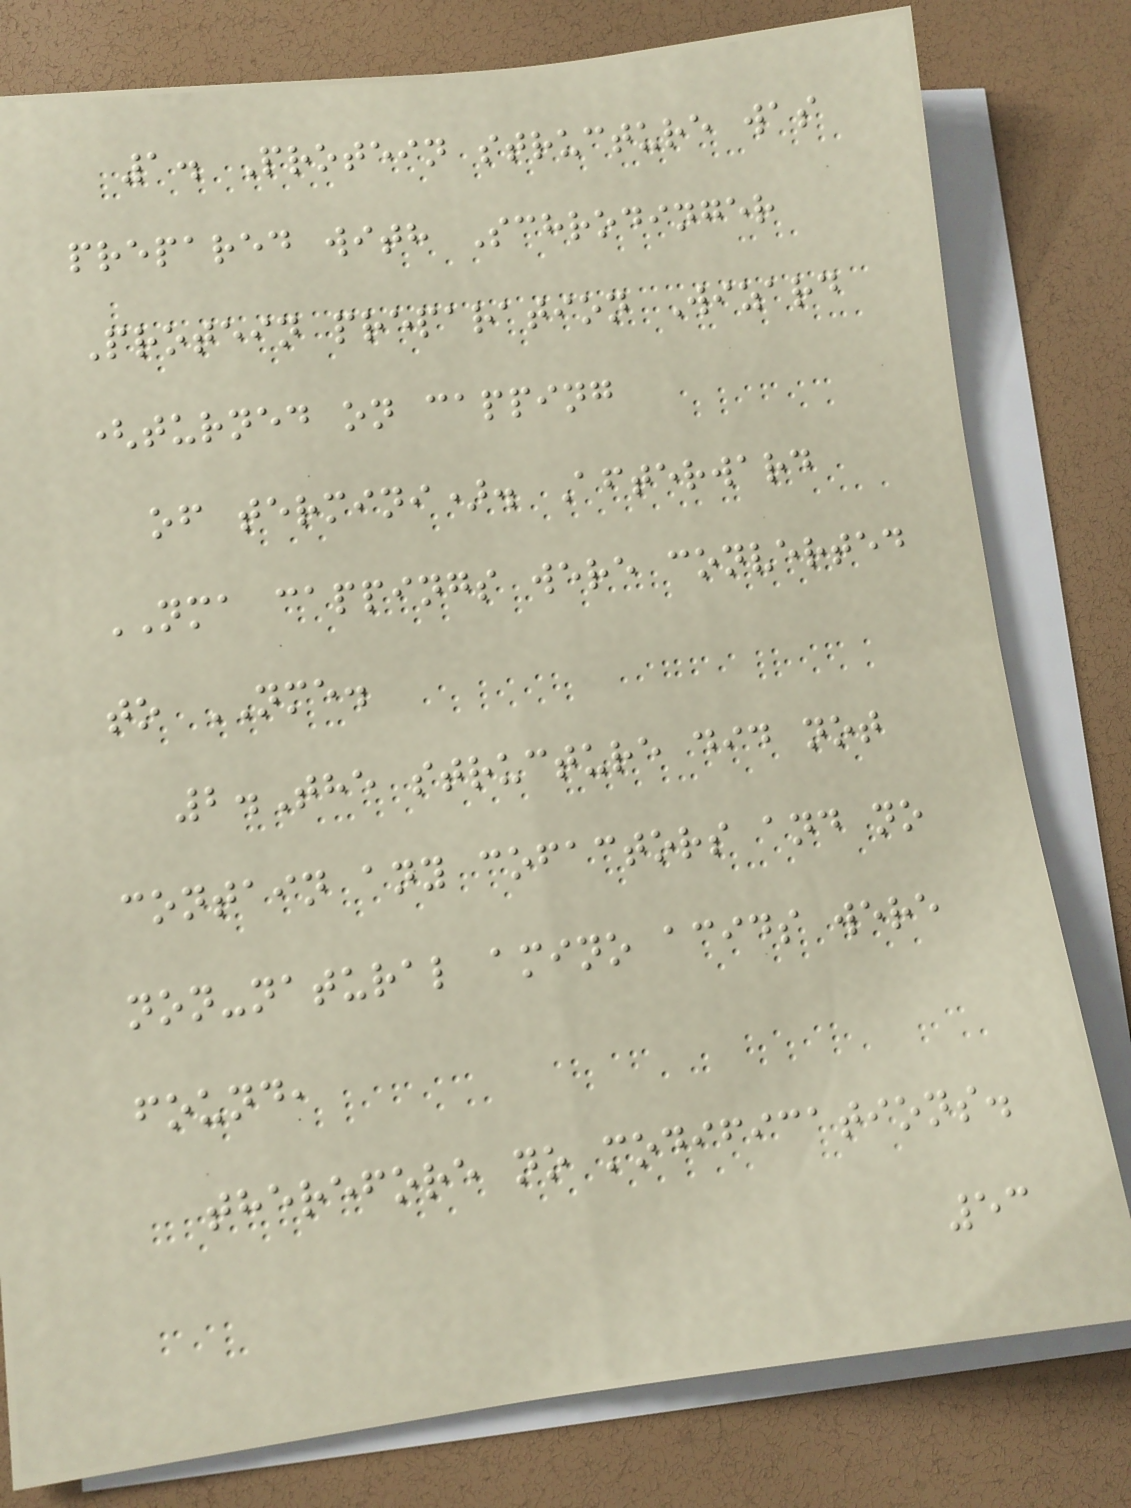1. Protein structure was
prepared with Schrodinger
Protein preparation Wizard
(turned on capping
of termini). Afterward
NMA cappings were converted
to NME.
2.The structure did not
contain any cofactors and no
non-natural amino acids were
found,
therefore no modifications.
53
